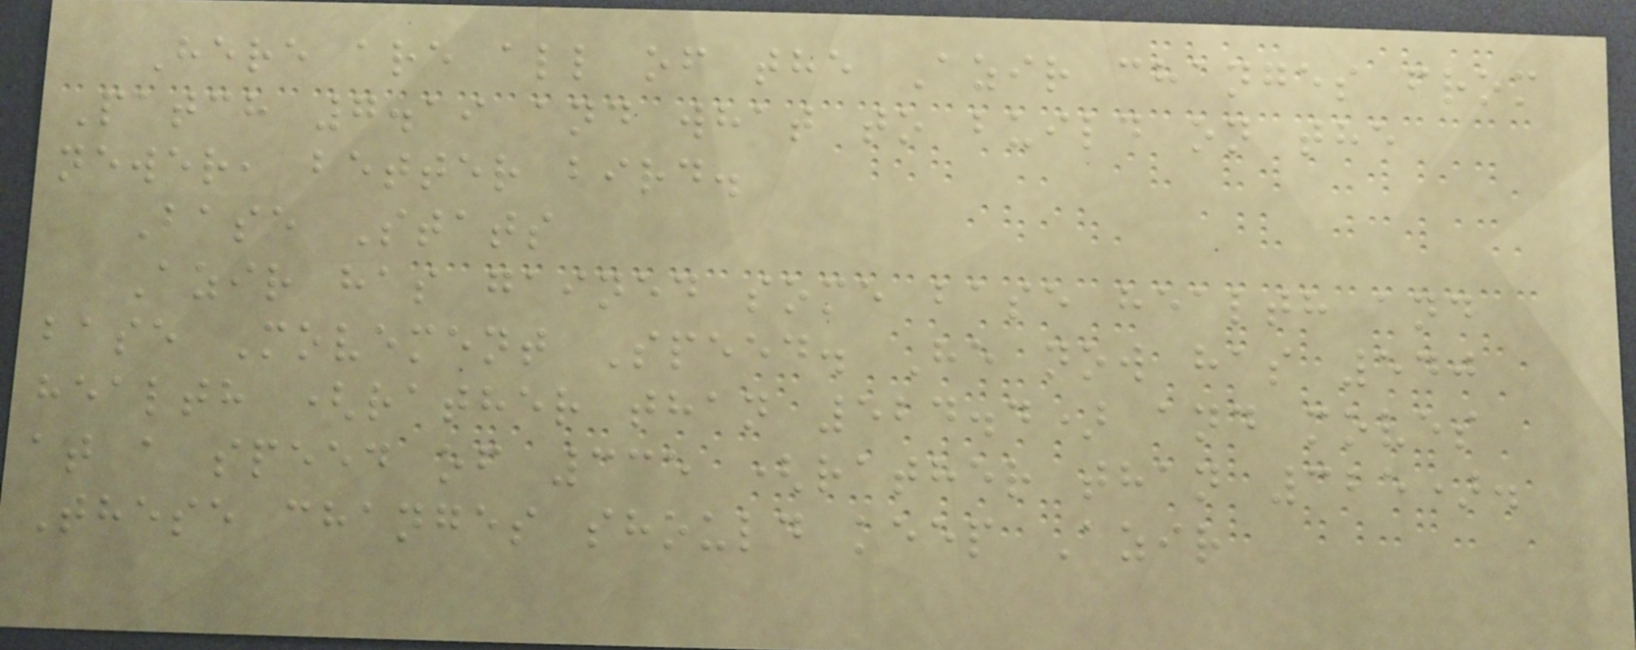Here are all of the Azir changes from
Patch 7.19 and what to build on the
newer, better bird.
Base Stats
Azir has gained some base health and
base Movement Speed. He now has 540
health (rather than 524.4) and moves
at a speed of 335 (rather than 325).
These changes should keep Azir
